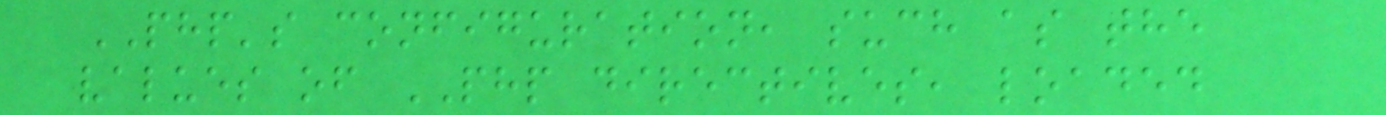PHP's configuration, such as the
values of PHP directives, loaded
